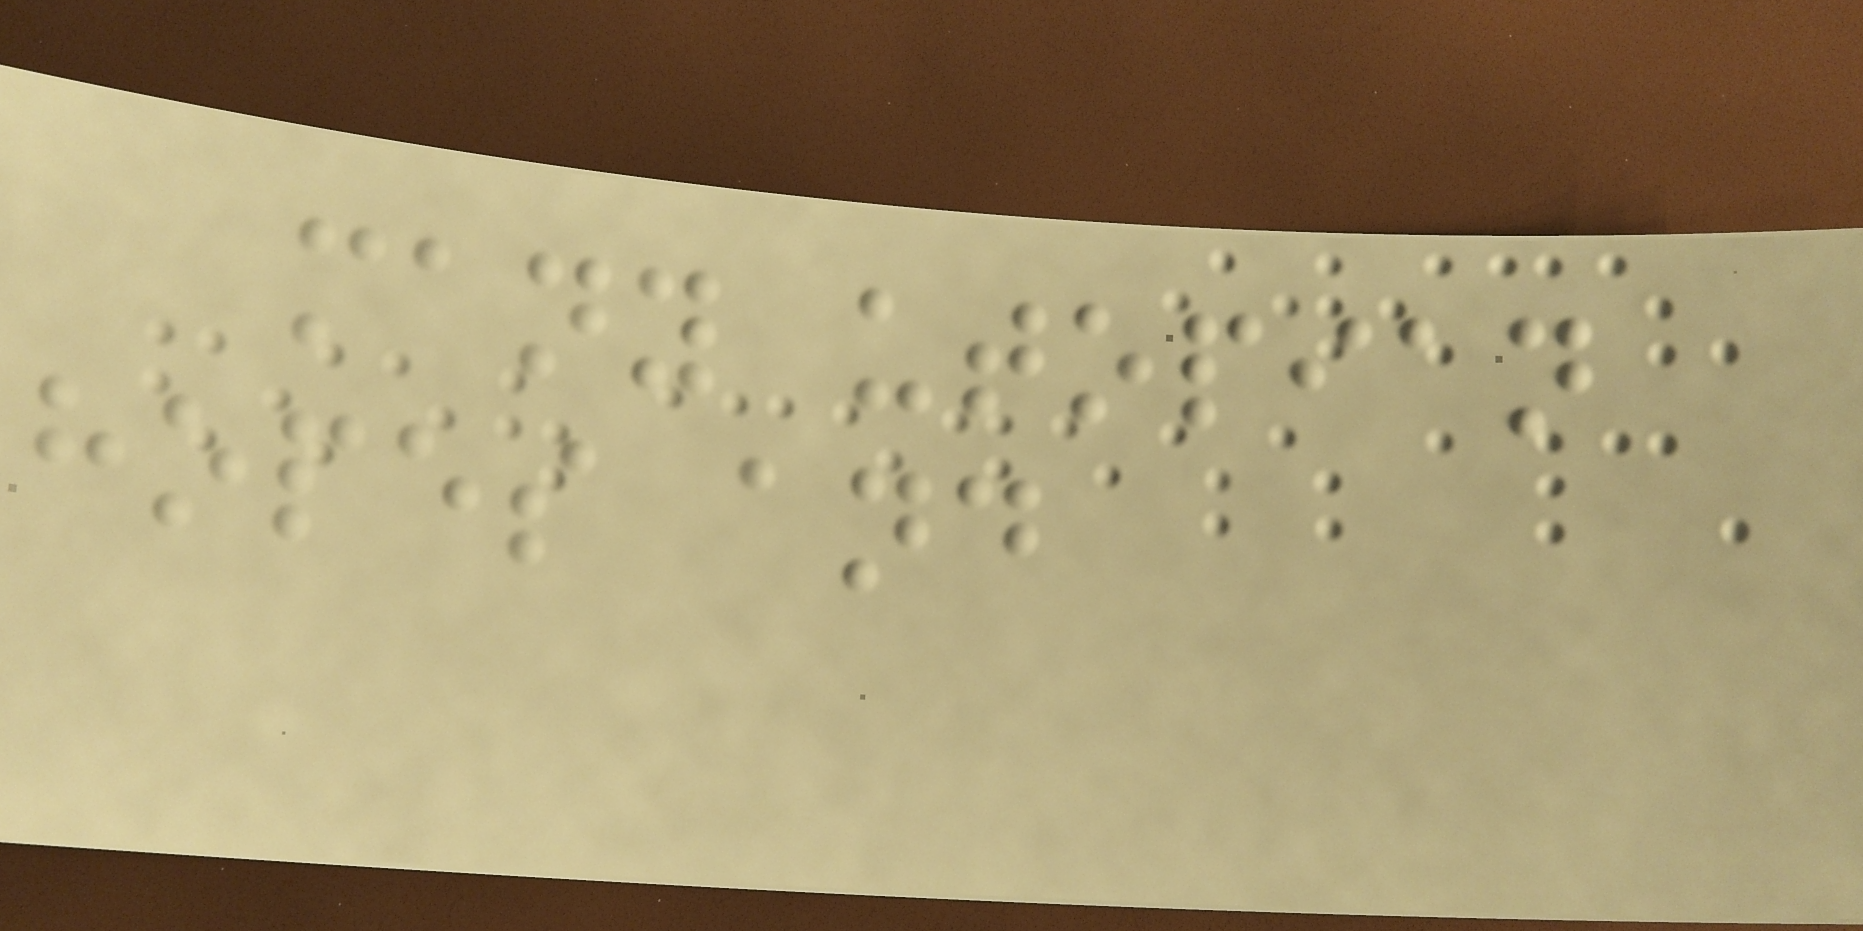many utopian
hopes and
